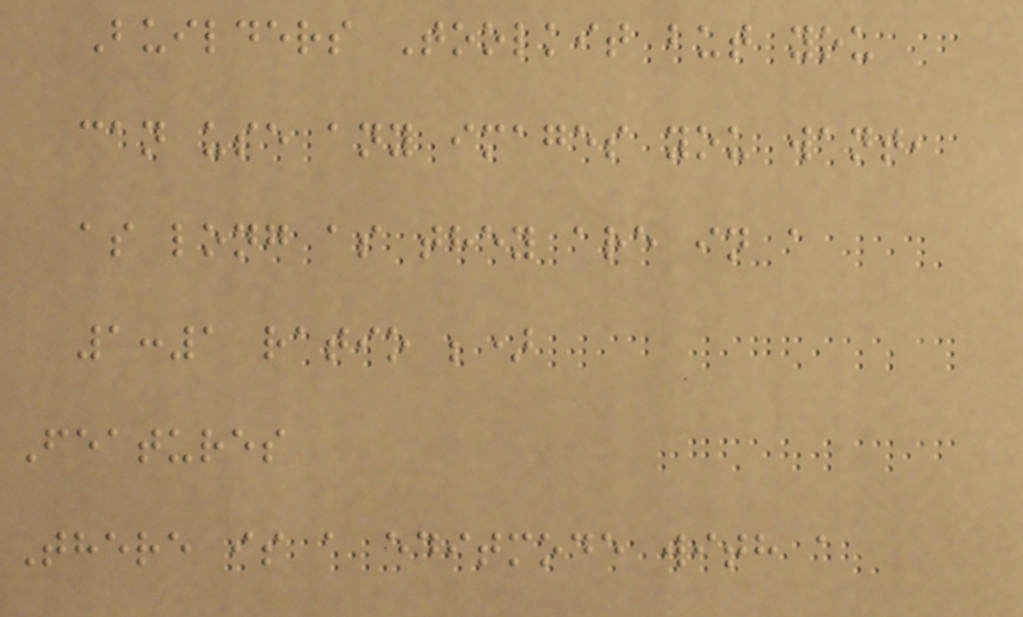Builders Toolkit but you
can use any images you want,
as long as they are in a
1:1 ratio ;)
Features
There is a editmode with a
